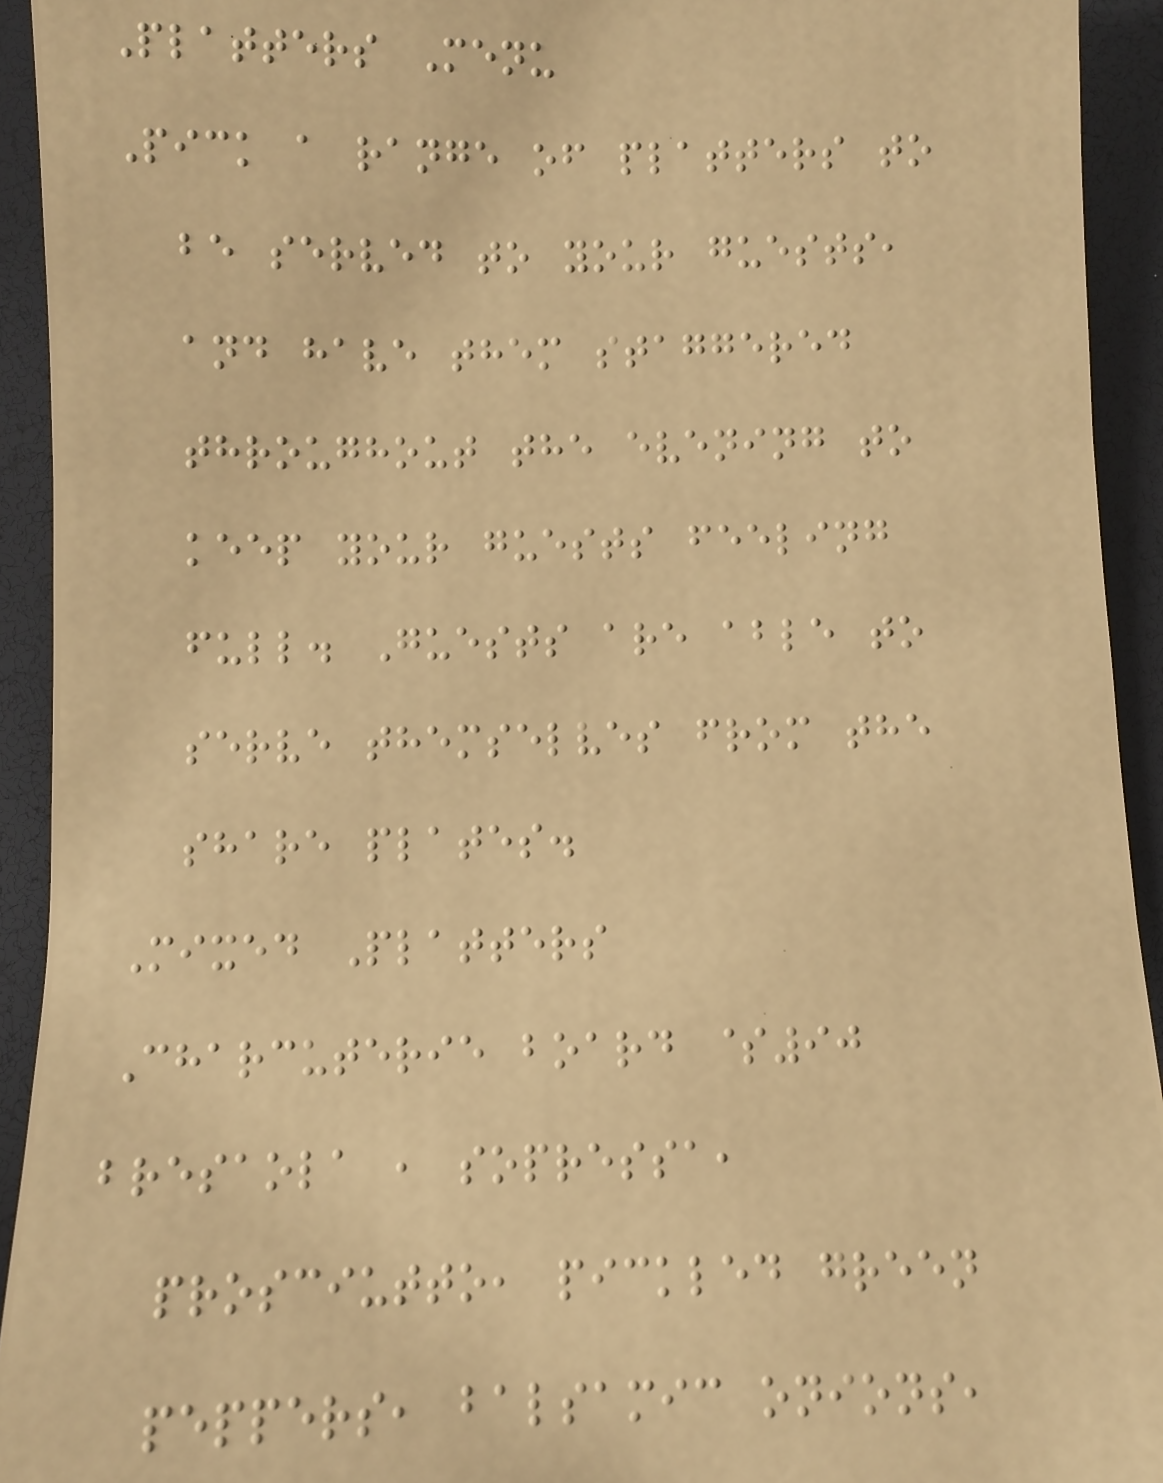Platters Menu
Pick a range of platters to
be served to your guests,
and have them staggered
throughout the evening to
keep your guests feeling
full. Guests are able to
serve themselves from the
share plates.
Mixed Platters
Charcuterie board $90
bresaola , sopressa,
prosciutto, pickled green
peppers, balsamic onions,
